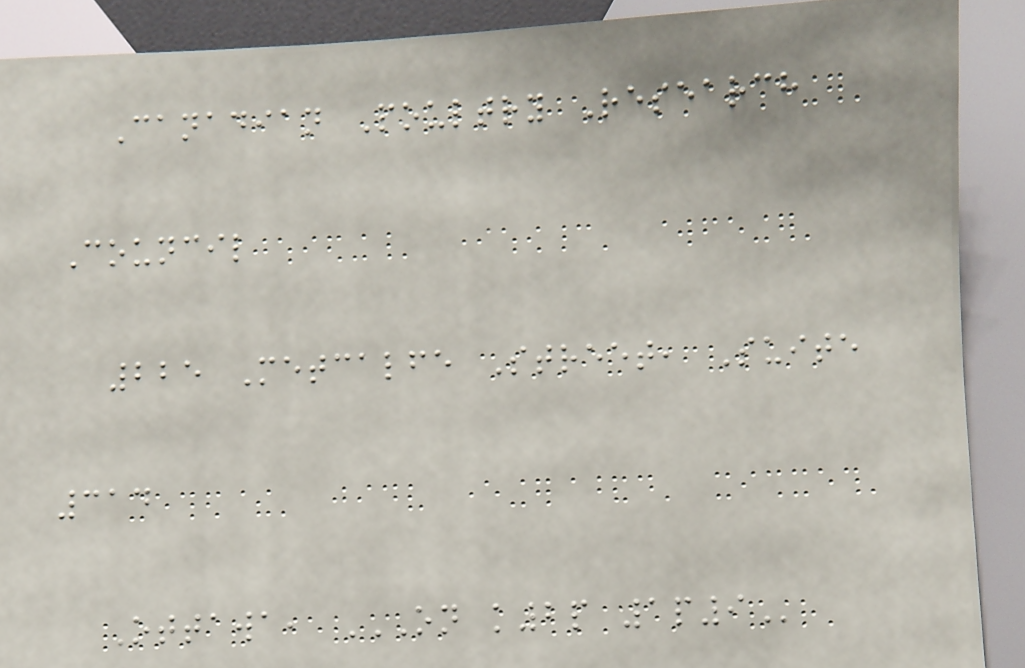Canadian Poultry Research
Council
225 Metcalfe Street, Suite
314
Ottawa, ON K2P 1P9
